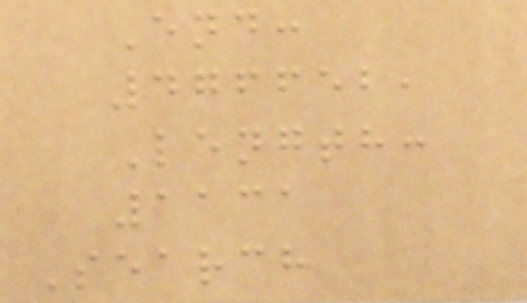End:
476652,
Length:
1131
Search
